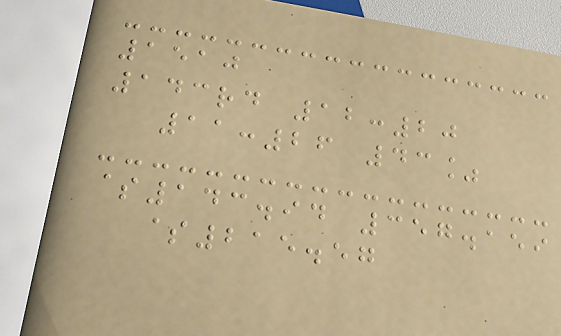1510
143rd 12:20
11:26 43%
$143.94 357.159
$215.57
